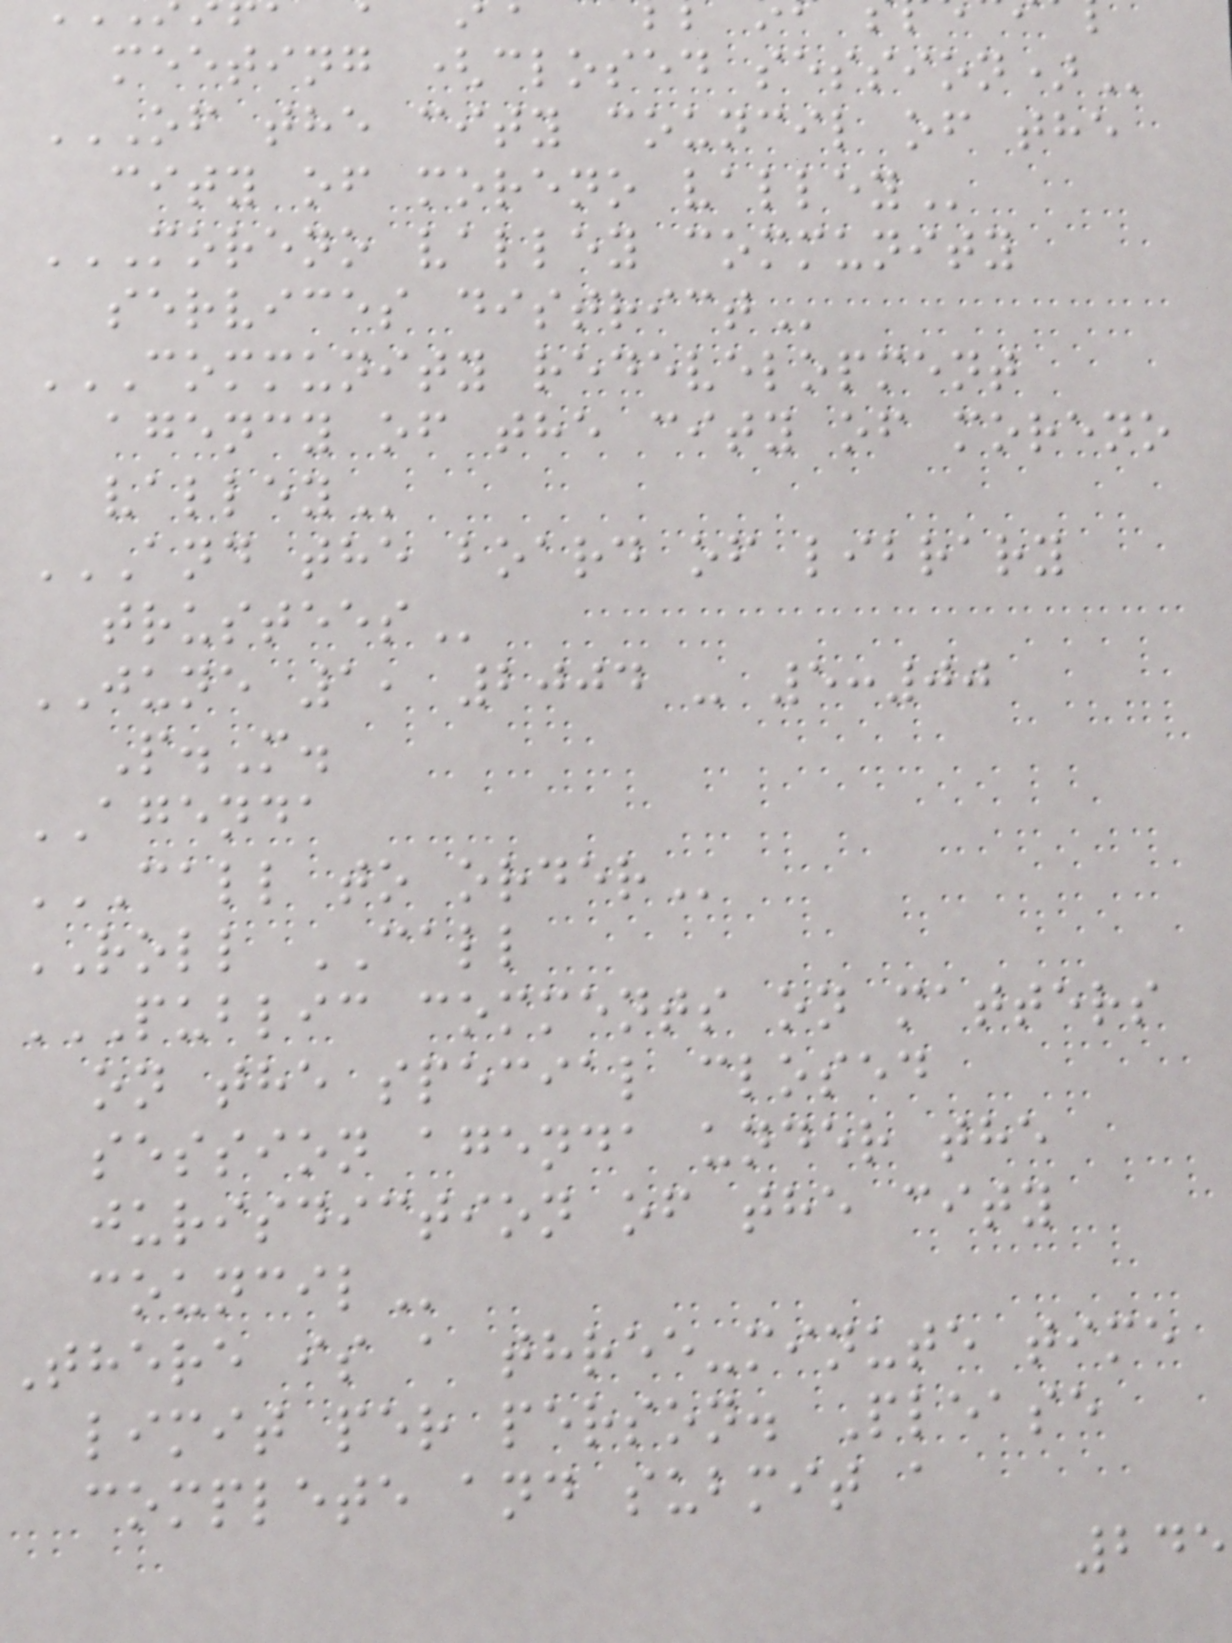meeting (closed
OF THE CITY COUNCIL OF THE
city of moreno
MORENO VALLEY COMMUNITY
services
COMMUNITY REDEVELOPMENT
agency of the city of moreno
AND THE BOARD OF LIBRARY
JUNE 1, 2004 - 5:00
P.M.
AGENDA
CALL TO ORDER
ROLL CALL
PUBLIC COMMENTS ON MATTERS
on the special closed
session agenda under the
jurisdiction of the city
There is a three-minute time
limit per person. Please
complete and submit a
245
